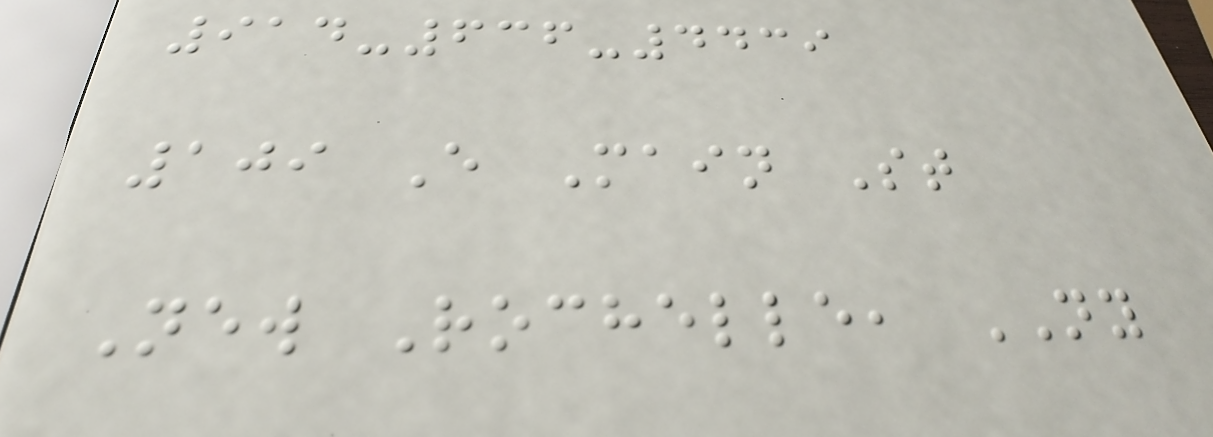914-636-4439
109 E Main St
New Rochelle, NY
